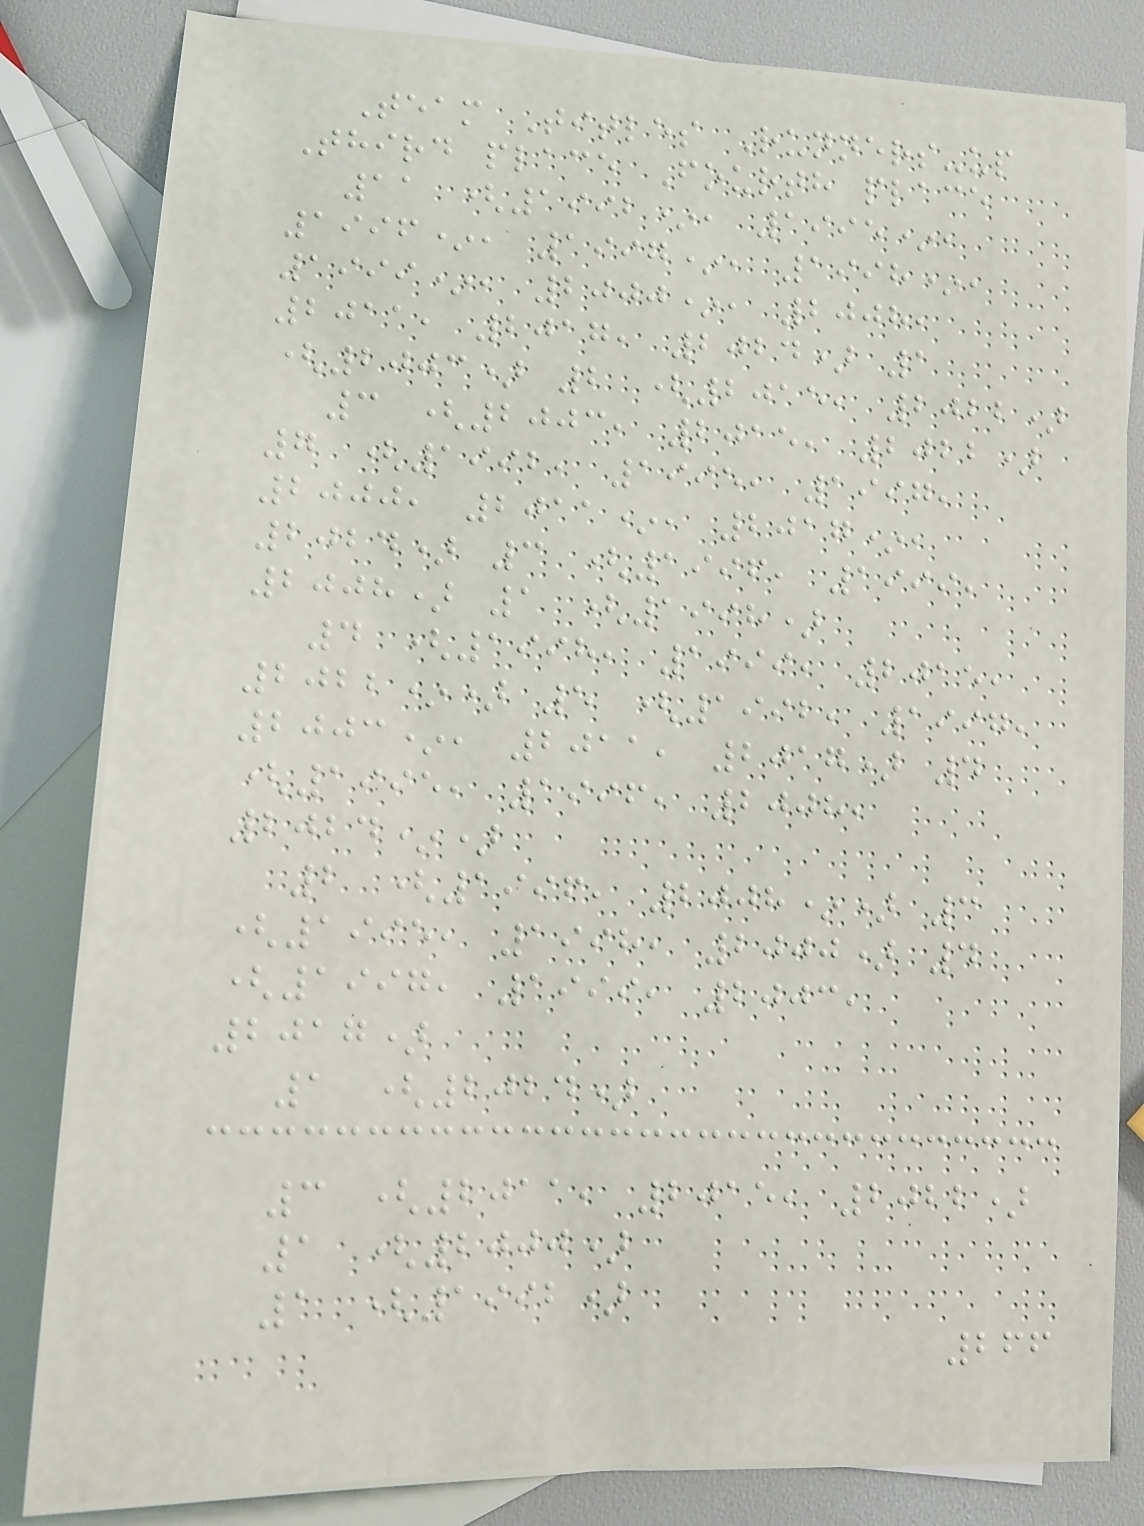Team Titles Runners-up
Third place Fourth place
11 (1992*, 1995*,
1996*, 1997*, 1998*,
1999*, 2000*, 2008,
2011, 2017, 2024) 1
(2003) 2 (2015, 2022)
3 (2003, 2015, 2022)
7 (1992, 1995, 1997,
2000, 2011*, 2017*,
2024) 3 (1996, 1999,
2008) 1 (1998)
4 (1998, 1999, 2015,
2022*) 5 (1992, 1997,
2003*, 2011, 2017) 4
(1995, 1996, 2008,
2024*)
2 (1996, 2008*) 3
(1995, 1998, 2000) 4
(1997, 1999, 2003,
2017)
1 (2024)
3 (2011, 2015, 2022)
1 (2000)
1 (1992)
266
